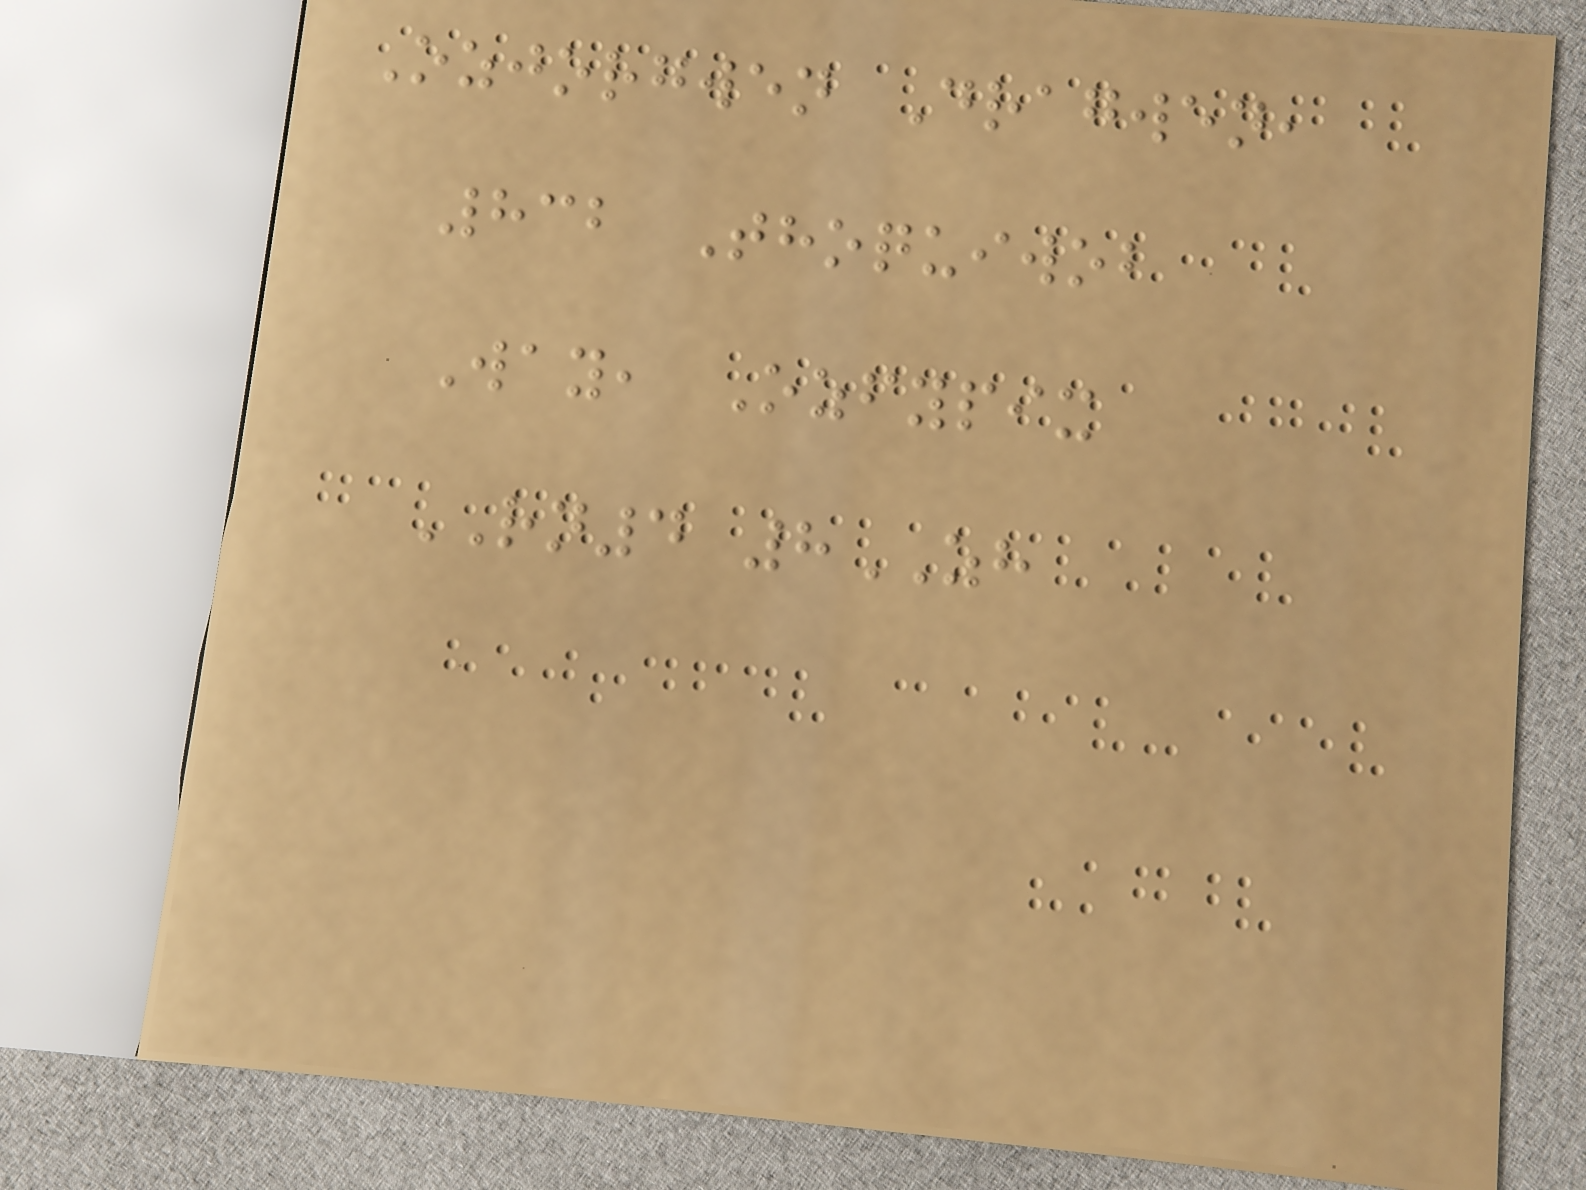Ozjorgwen Dragwen,
832 Thoquiwob
Way, Ozfypix
RN4 8ZH
